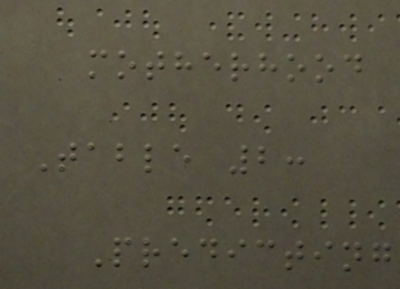motherhood
Table 2:
Predicting
